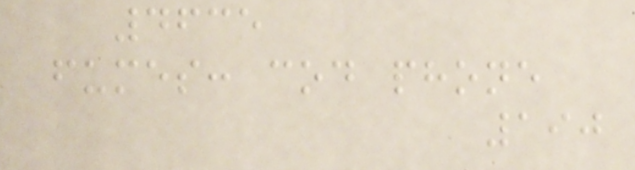4635
fumes: cod phone
190
